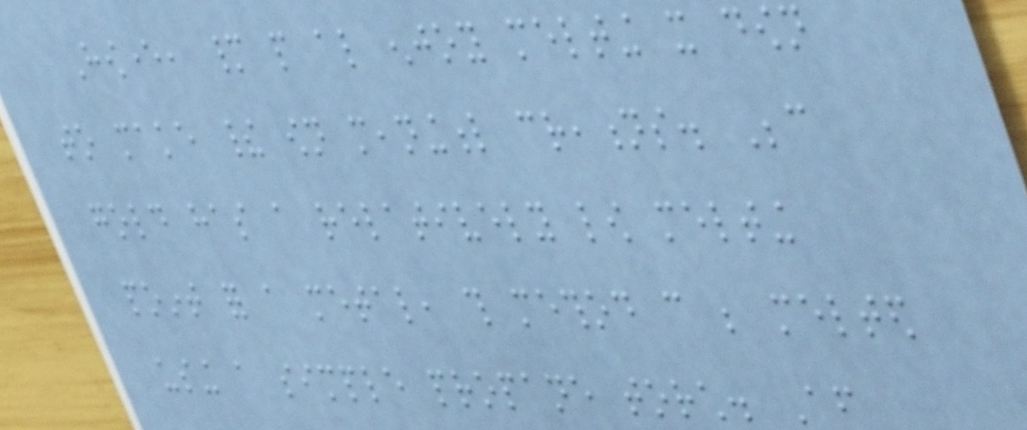However, many people also enjoy melting it down
to make their own meaningful creations. Because
gold has a relatively low melting
point for a metal, this method can be melted
using a simple propane torch. After
